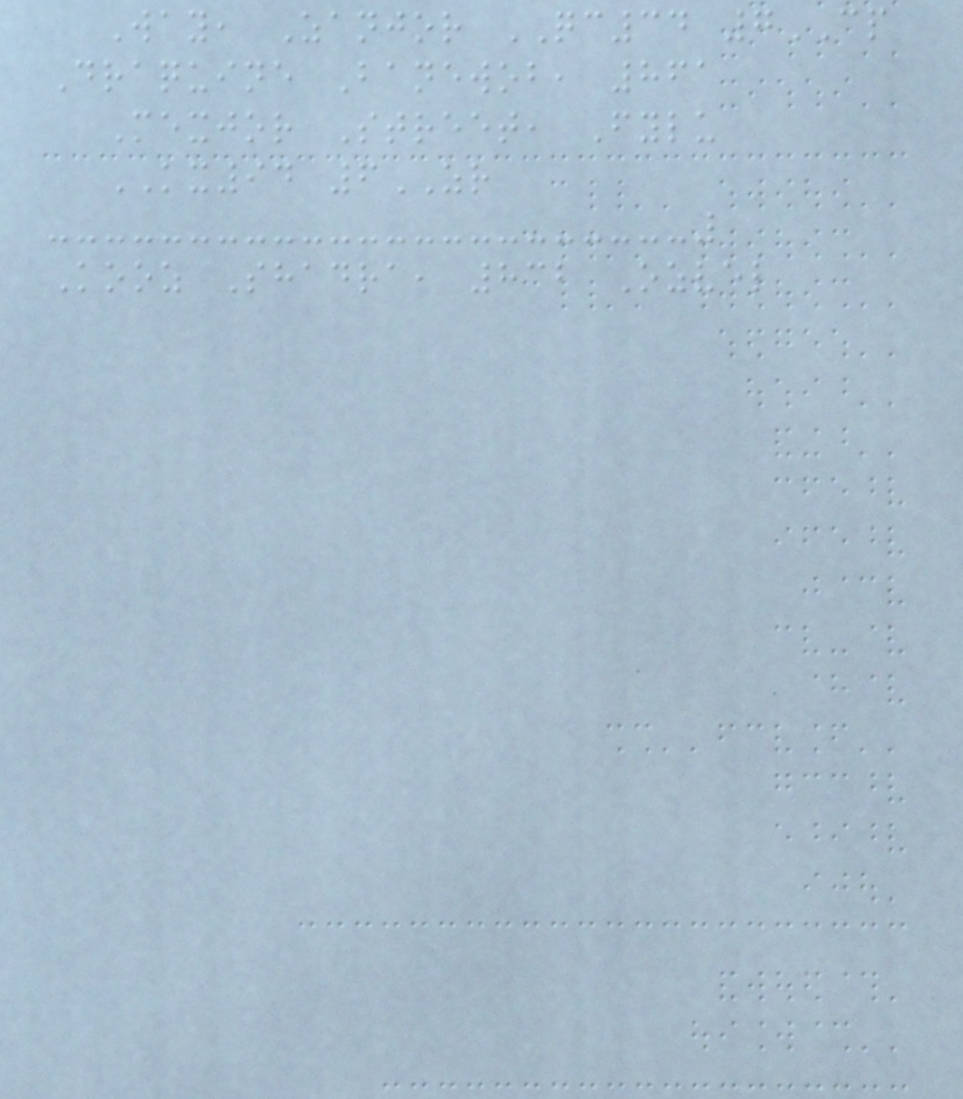Way, Zanjor QC34 7CP
Draquine Banewob, 861
Mexjor Street, Fylu
KX94 6ZR
Kooz Shadra, 832 Ozvel
